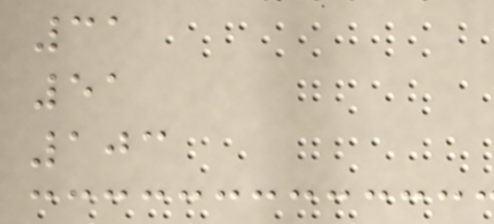31
51
103
